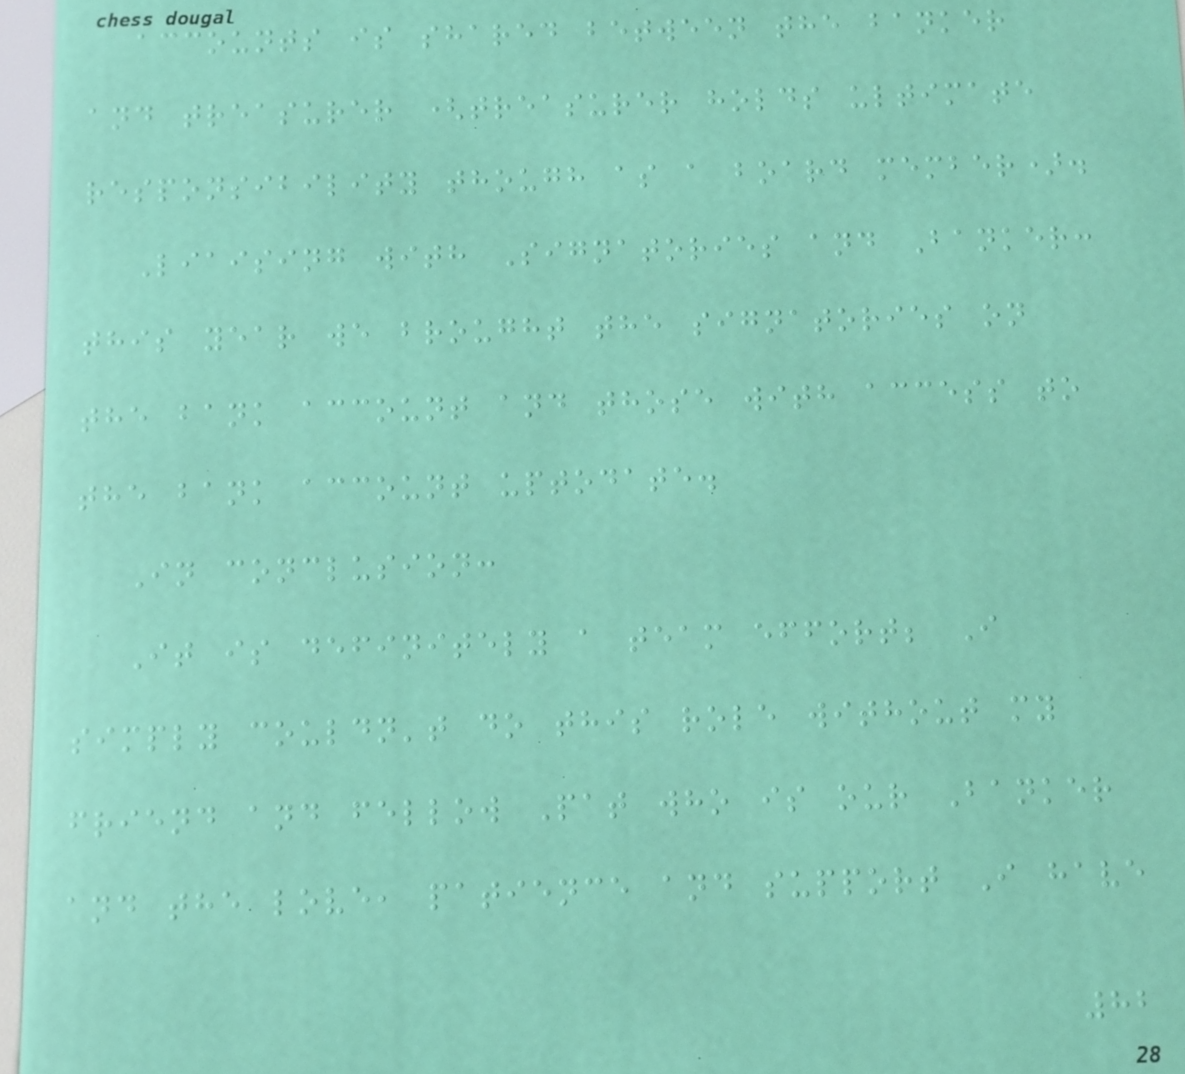accounts is shared between the banker
and treasurer (treasurer holds ultimate
responsibility though as a board member).
Liaising with Signatories and Banker:
this year we brought the signatories on
the bank account and those with access to
the bank account uptodate.
In conclusion:
It is definitely a team effort; I
simply couldn't do this role without my
friend and fellow Pat who is our Banker
and the love, patience and support I have
82
